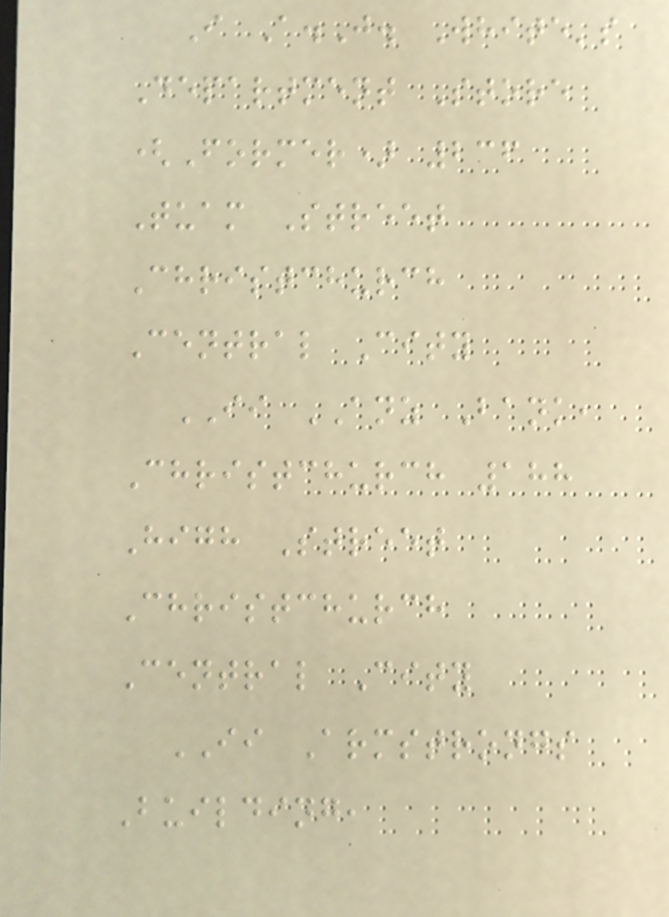I A.J. White's
Department Store
(Former) 236
Tuam Street
Christchurch
Central City
II ANZ Bank,
Christchurch 188
High Street
Christchurch
Central City
II Armstrongs
Building,
